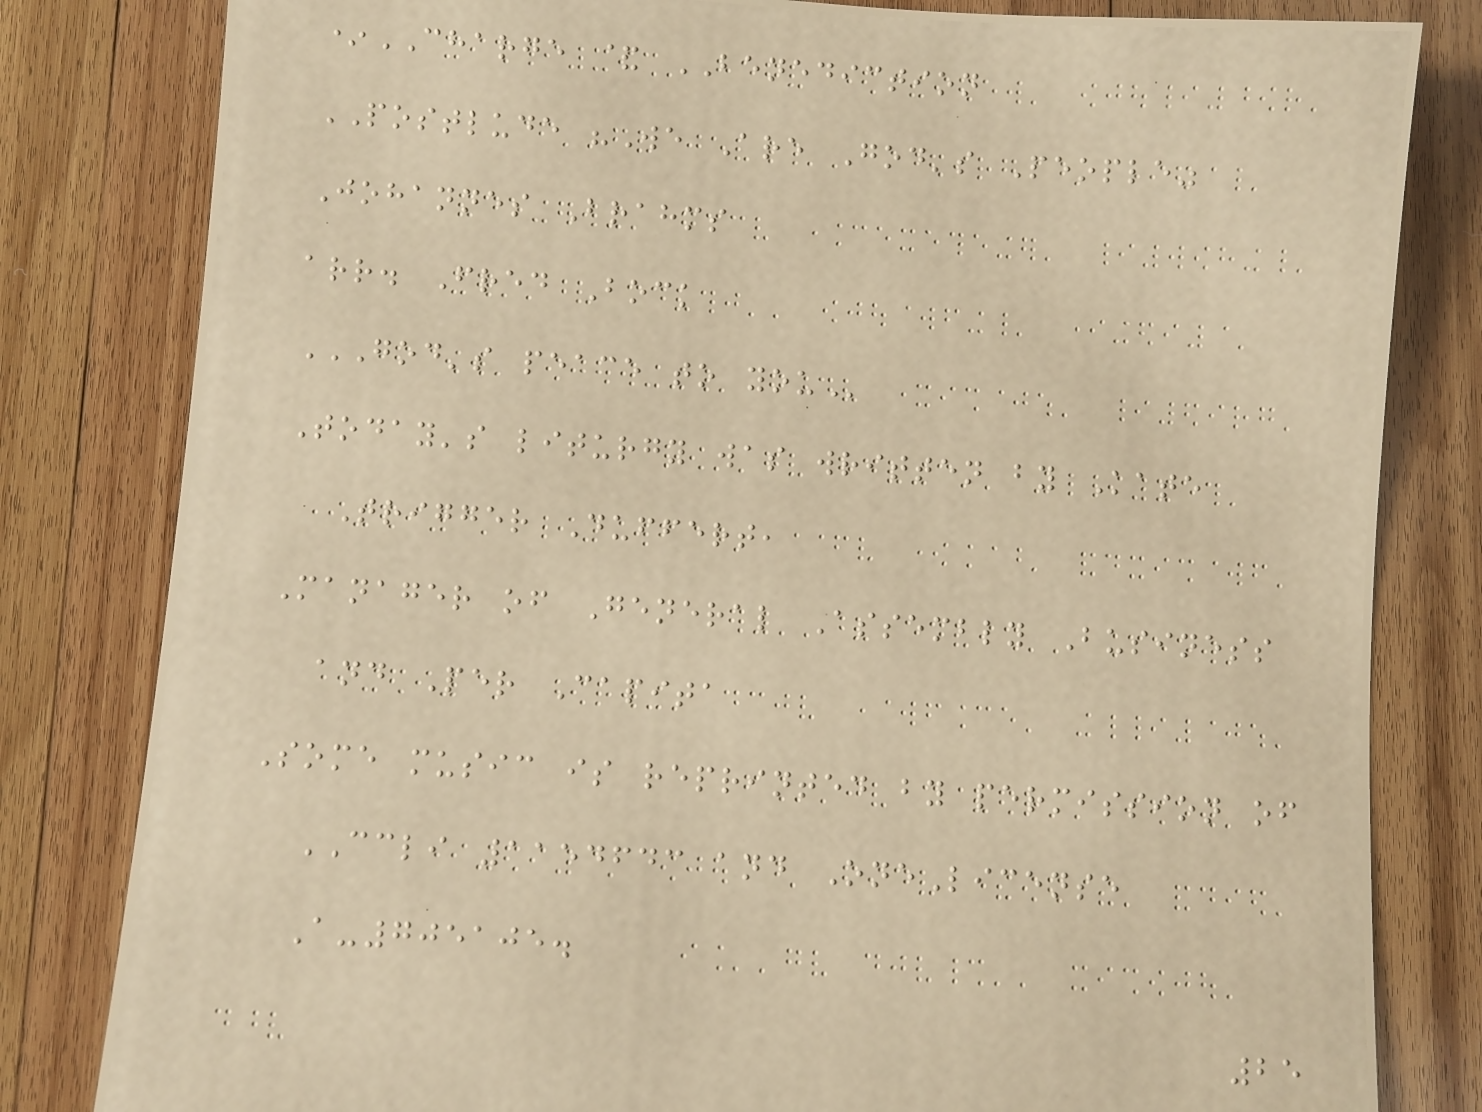*CHARGE & BENEDICTION
POSTLUDE "We Are God's People"
Johannes Brahms
arr. Fred Bock
GOD'S PEACE TO YOU
Today's liturgy was written by Kate
Trigger Duffert,
Manager of General Assembly Business
and Per Capita
Some music is reprinted by permission of
CCLI 1154643 and OneLicense
A-705105.
25
